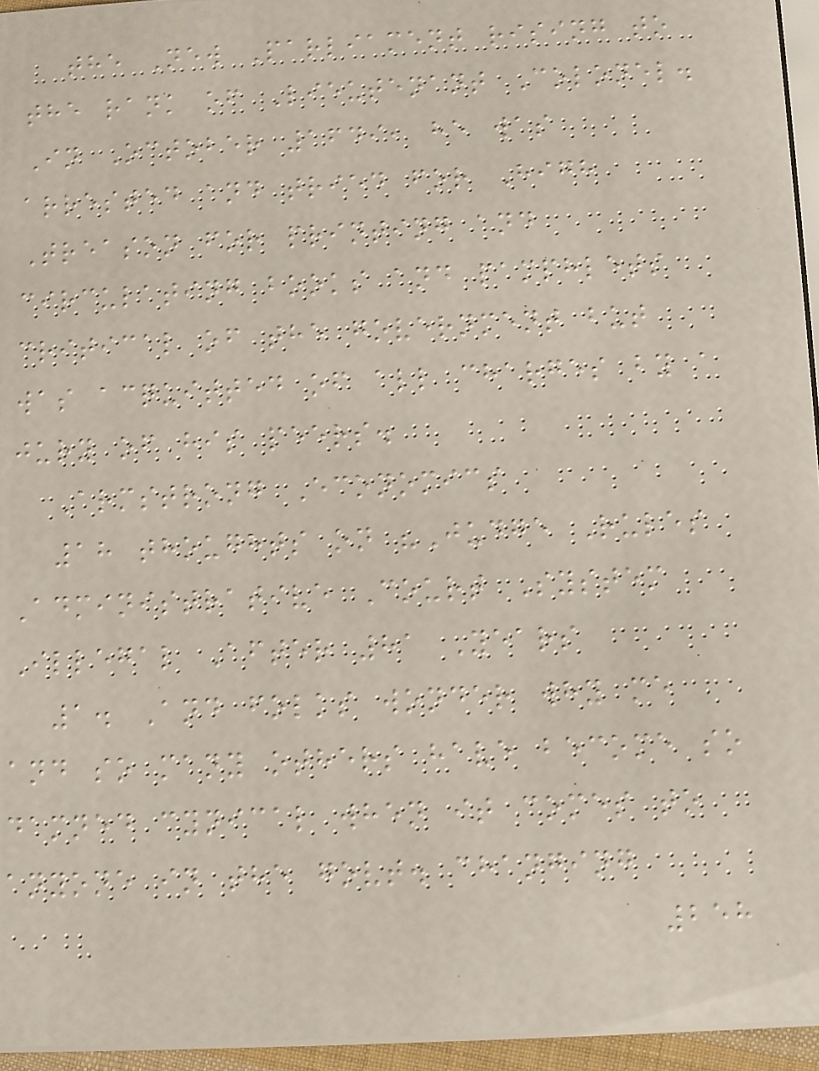the New Parliament rising to
the rank of Lieutenant Colonel.
In October 1649, he was
arrested and tried for High
Treason for printing and
circulating books and pamphlets
critical of the government but
was acquitted of all charges by a
jury of his peers.
Armstrong Economics
18 thoughts on "Judge Rules
Administrative Court System
Illegal After 81 Years
1. And folks wonder why me
and so many others have become so
damned cynical when it comes to
anyone in the govt. changing
258
